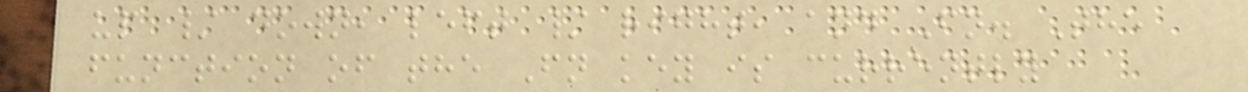up / down, left / right, and Fn. The
function of the Fn key is currently
